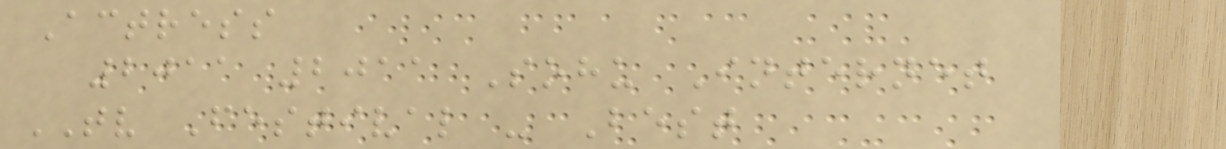Actress
2011 2011 Sohu Internet
TV Festival - Best
